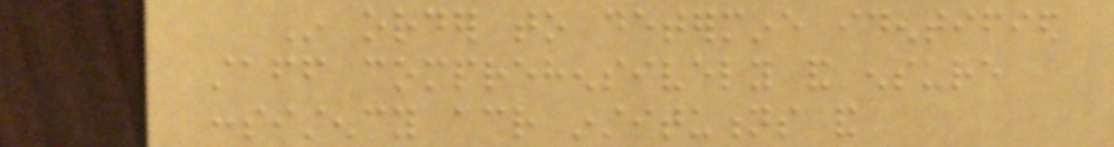In order to determine identified
staff comprehensively and ensure
consistency across institutions and
